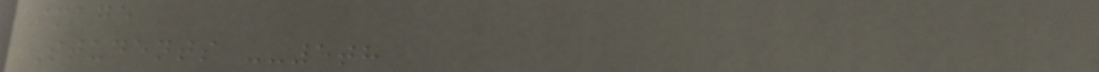image
Students --5th
